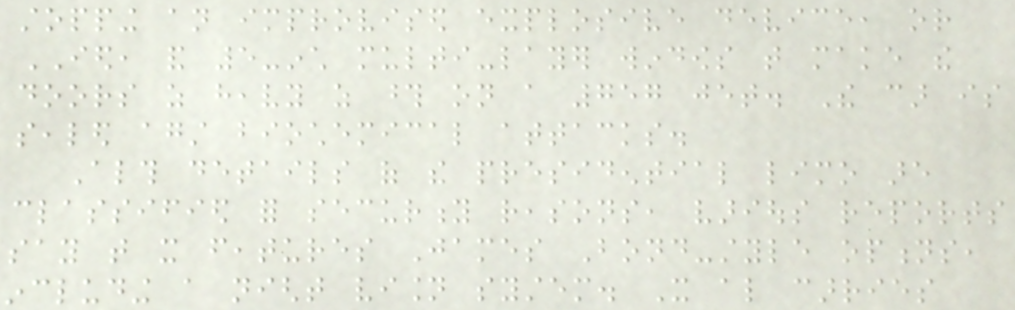stopping an improvised explosive device, or
IED, and 5-inch multi-layer windows that make the
doors as heavy as those on a 757 jet. The car is
sealed against biochemical attacks.
Although details of the presidential limo are
classified for security reasons, various reports
say that it features James Bond-style options,
including a night vision system. It also carries
